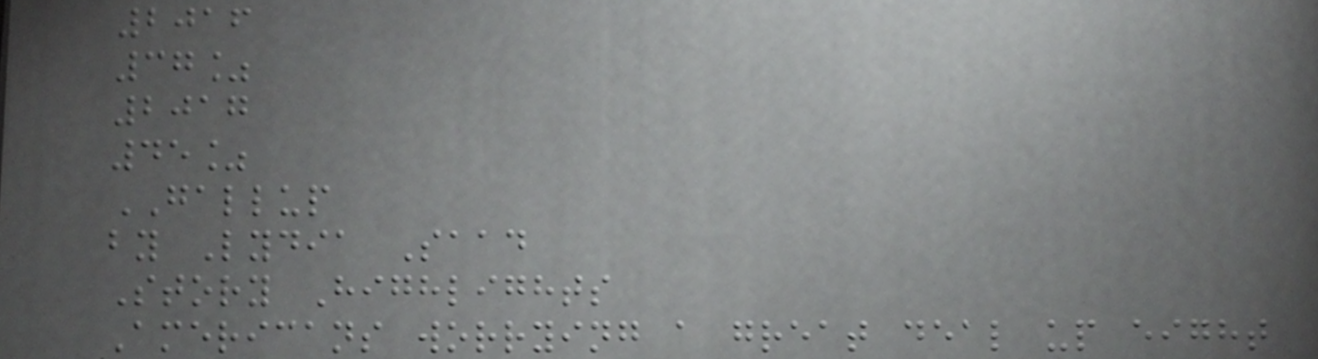2016
37%
2017
45%
GALLUP
by Lydia Saad
Story Highlights
Americans worrying a great deal up eight
